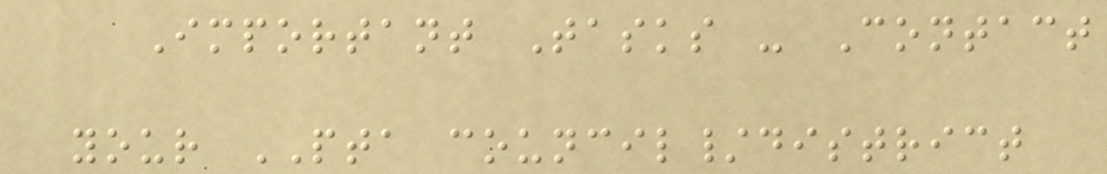Important Tasks - Contact
your PTA council/district
